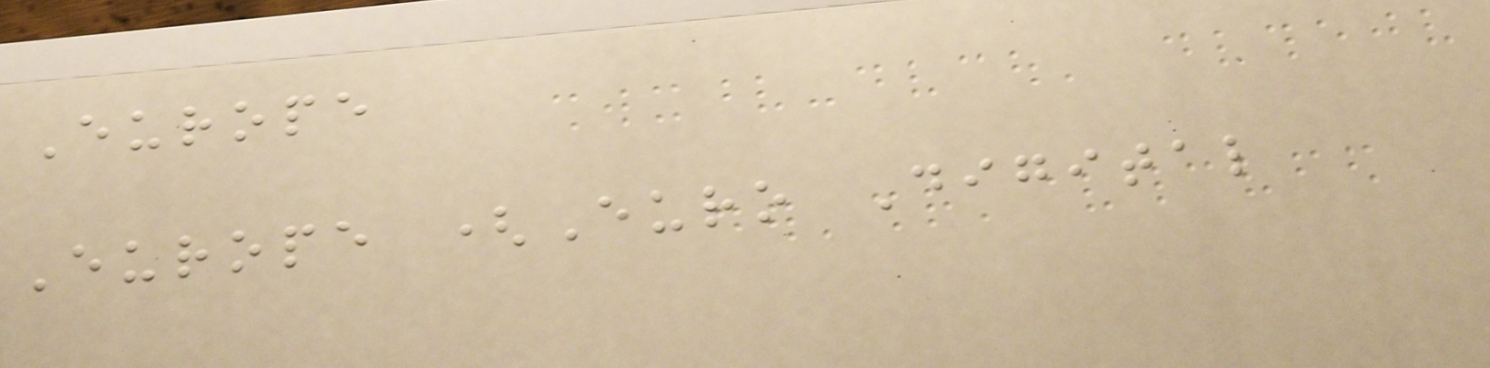Europe
Europe (Euro Digital
